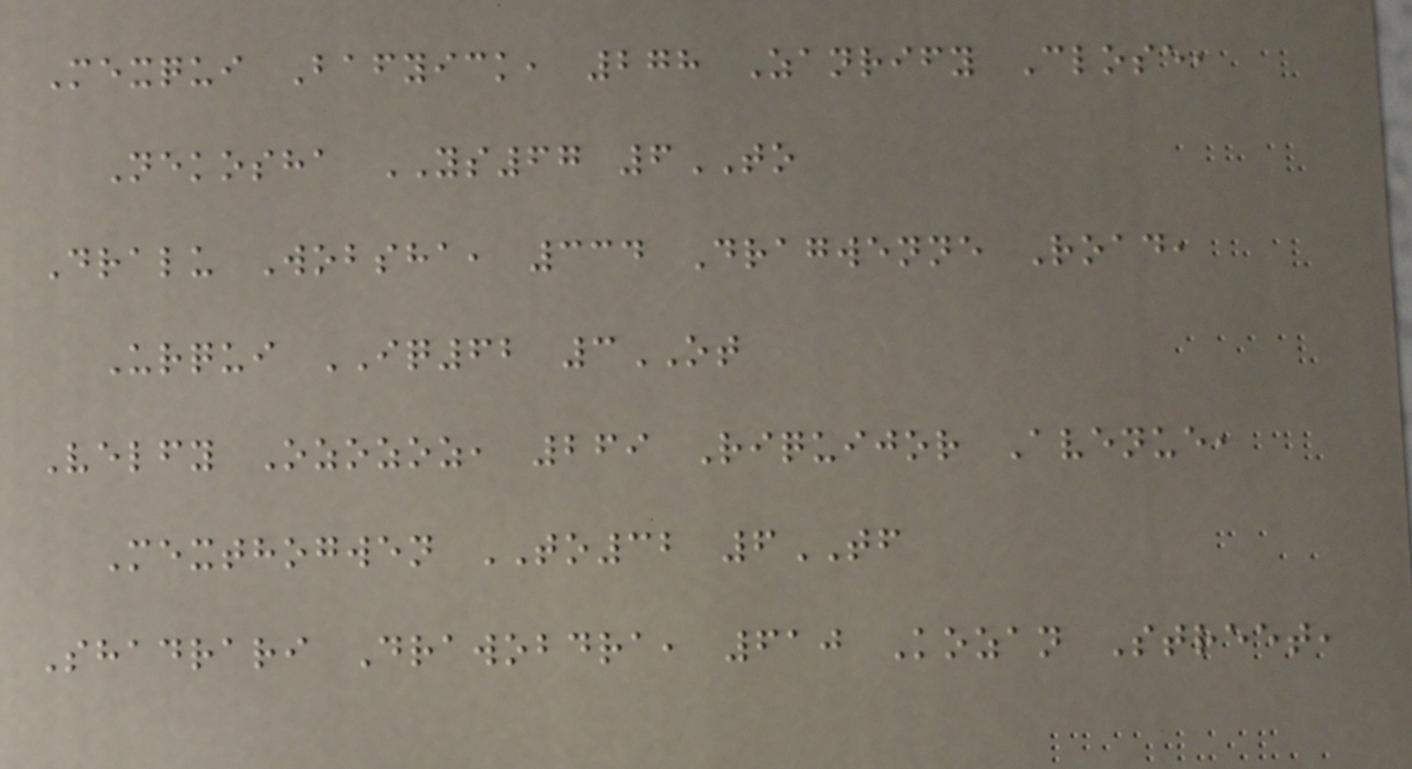Mexqui Bafyick, 278 Zanrify Close,
Nekosha YS67 6TO
Dralu Wobsha, 334 Dragwenne Road,
Urqui IQ62 3OT
Velfy Ozozoz, 269 Riquijor Avenue,
Mexthogwen TO32 6TF
Shadrari Drawobdra, 610 Kozan Street,
